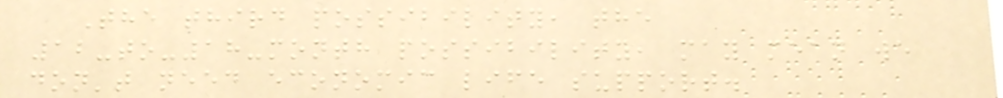The third possibility, the
12-to-18-month possibility, may mean we
don't need economic life support.
